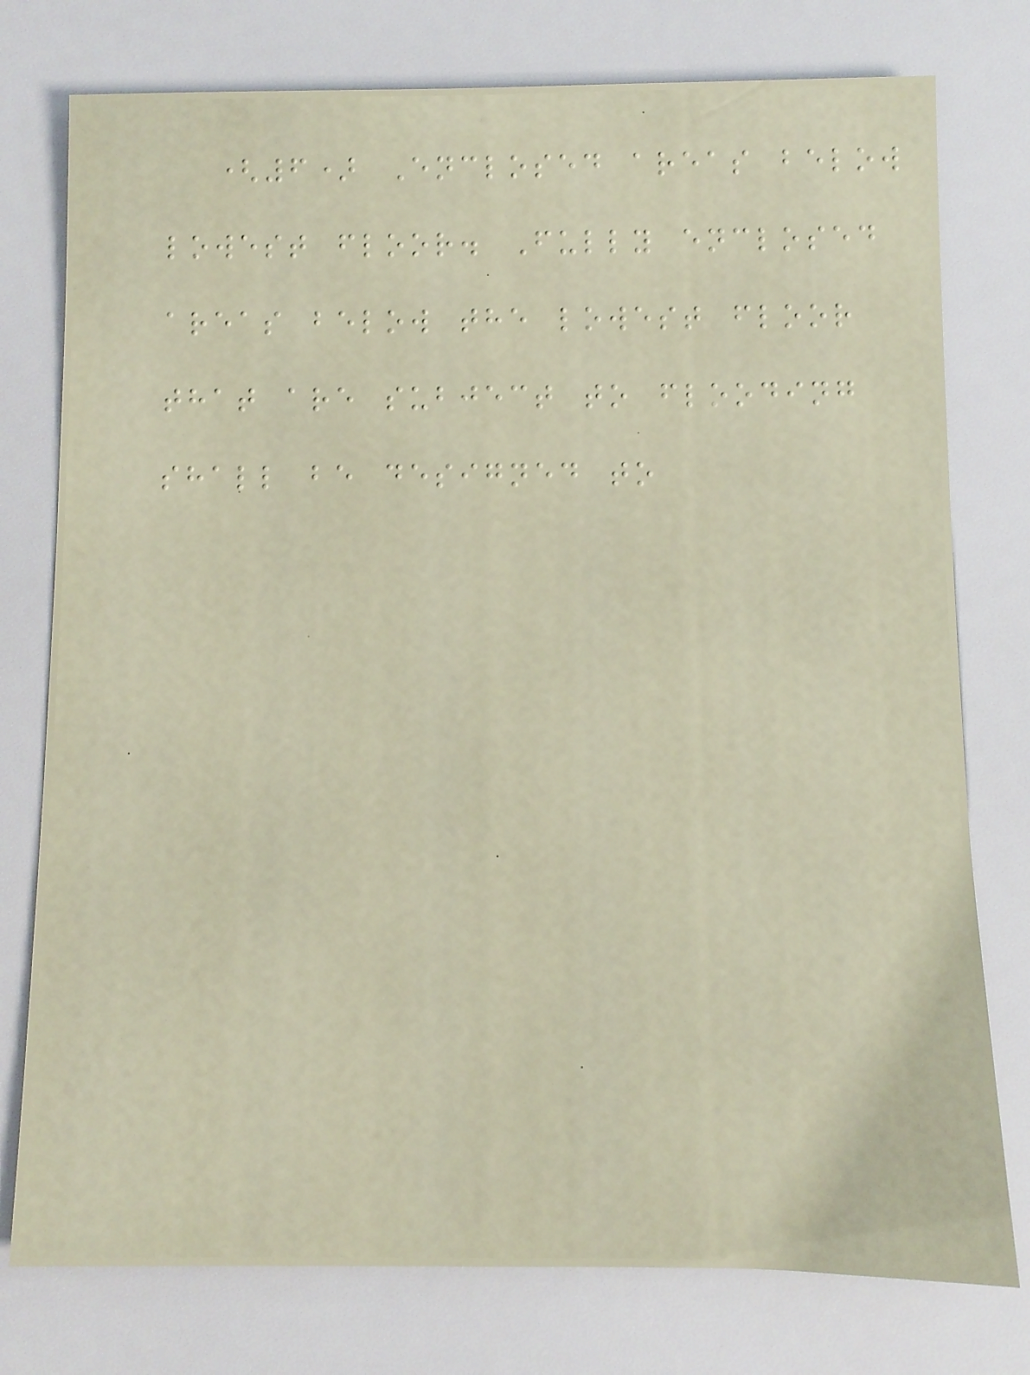(6) Enclosed areas below
lowest floor. Fully enclosed
areas below the lowest floor
that are subject to flooding
shall be designed to
